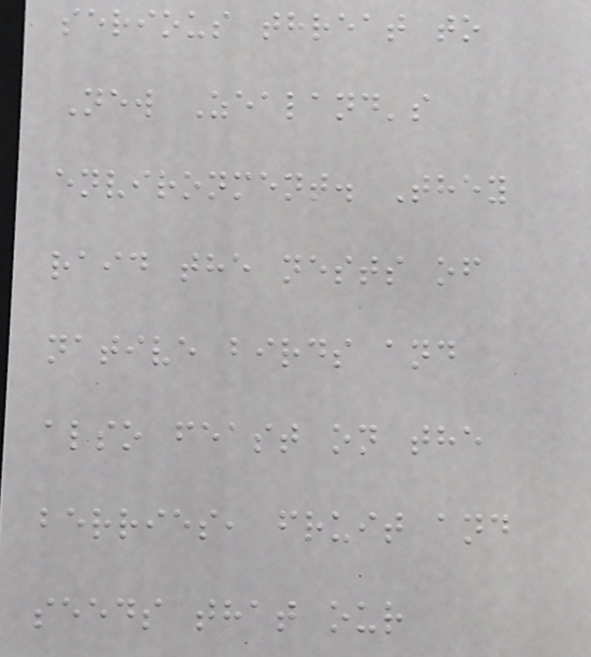serious threat to
New Zealand's
environment. They
raid the nests of
native birds and
also feast on the
berries, fruit and
seeds that our
